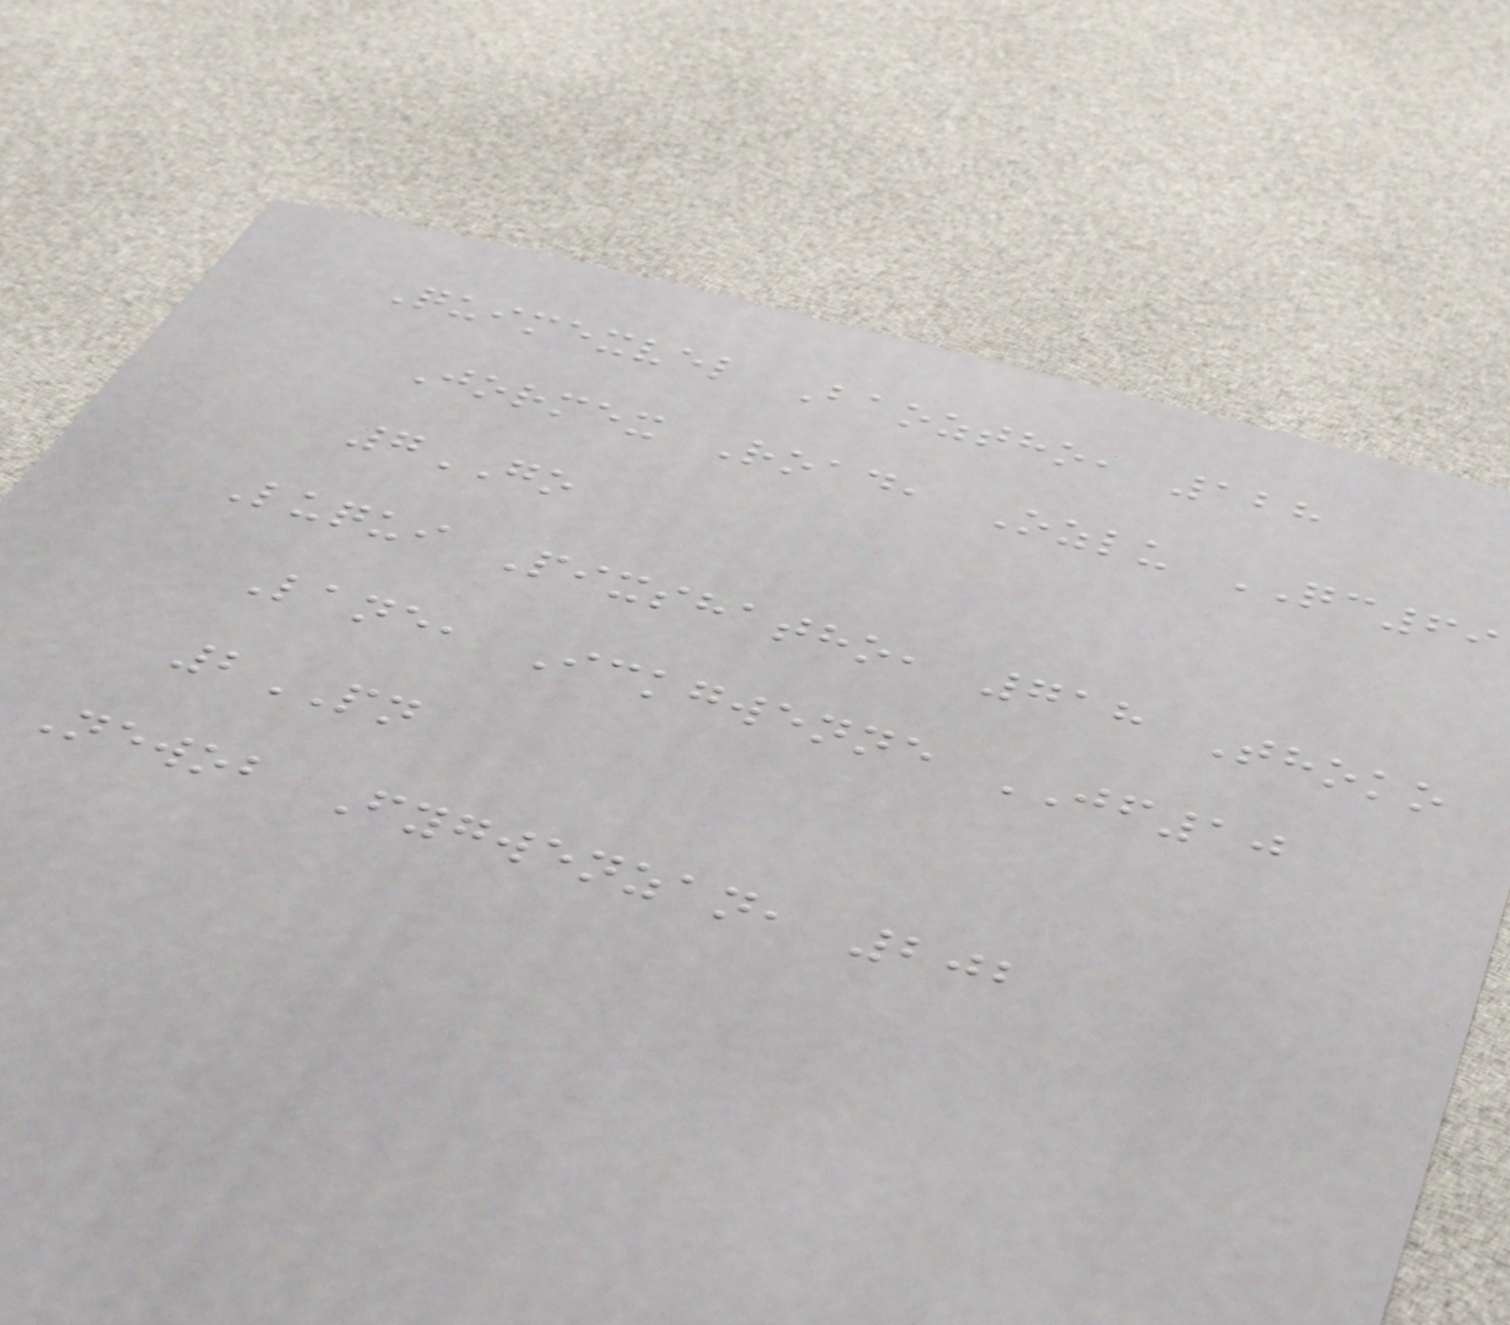Quimexvel Baoztho, 128
Jormex Road, Ozlu QC69
7GO
Luqui Pixshatho, 718 Thoko
Lane, Ickgwenne JF10
2PN
Newob Fygwenzan, 202
